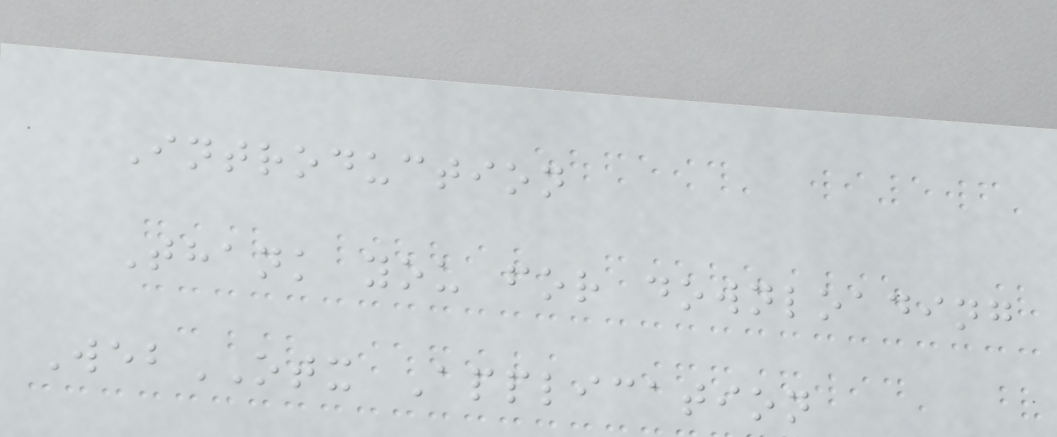Introduction
Thank you for downloading
WebOTX Application
